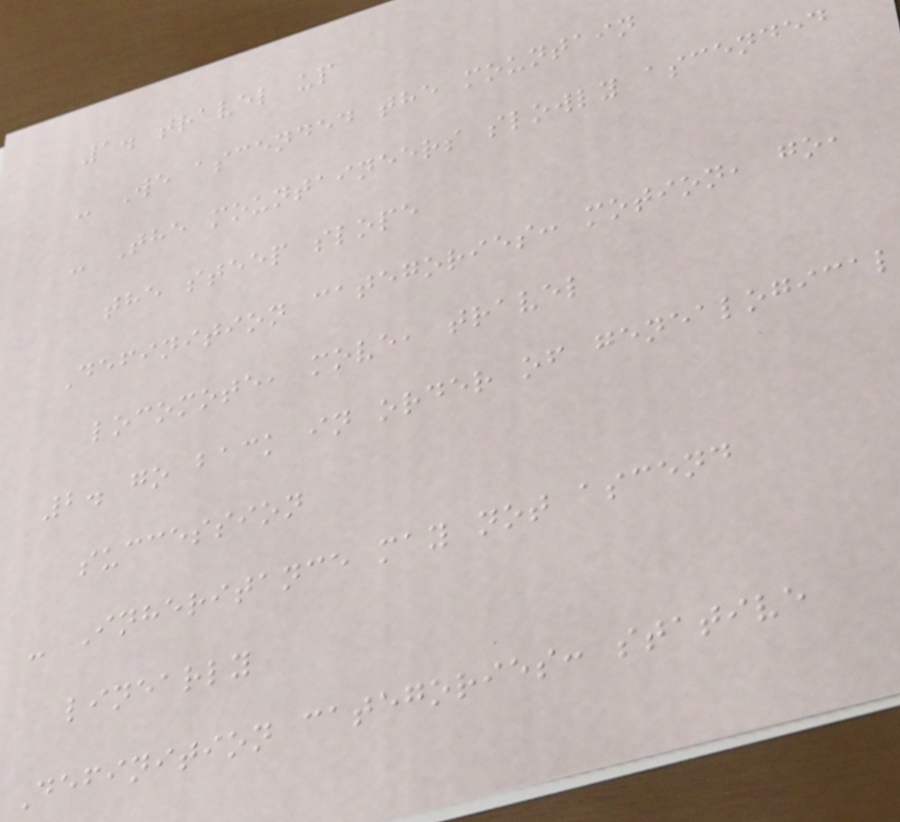1. travel up
- We ascended the mountain
- The mountaineers slowly ascended
the steep slope
Definition categories: motion, go,
locomote, move, travel
2. go back in order of genealogical
succession
- Inheritance may not ascend
linearly
Definition categories: stative
